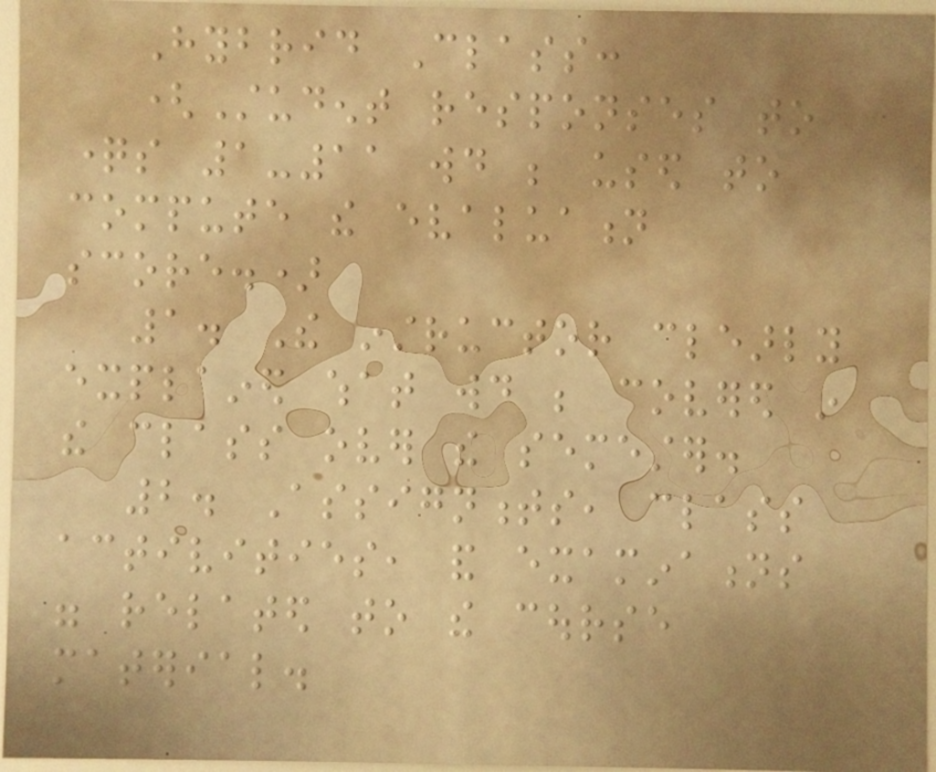Hybrid Class:
(Student responses to
questions 1-11 would be used to
compute the evaluation
score.)
1. The instructor clearly
explained what would be covered in
the class over the semester.
2. Assignments, class
activities, and examinations
were related to the course
material.
